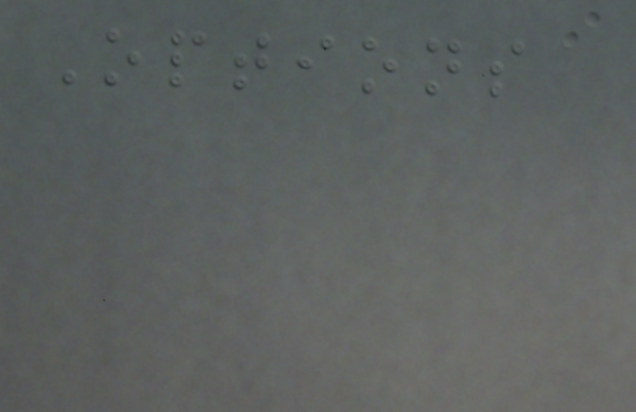Options
